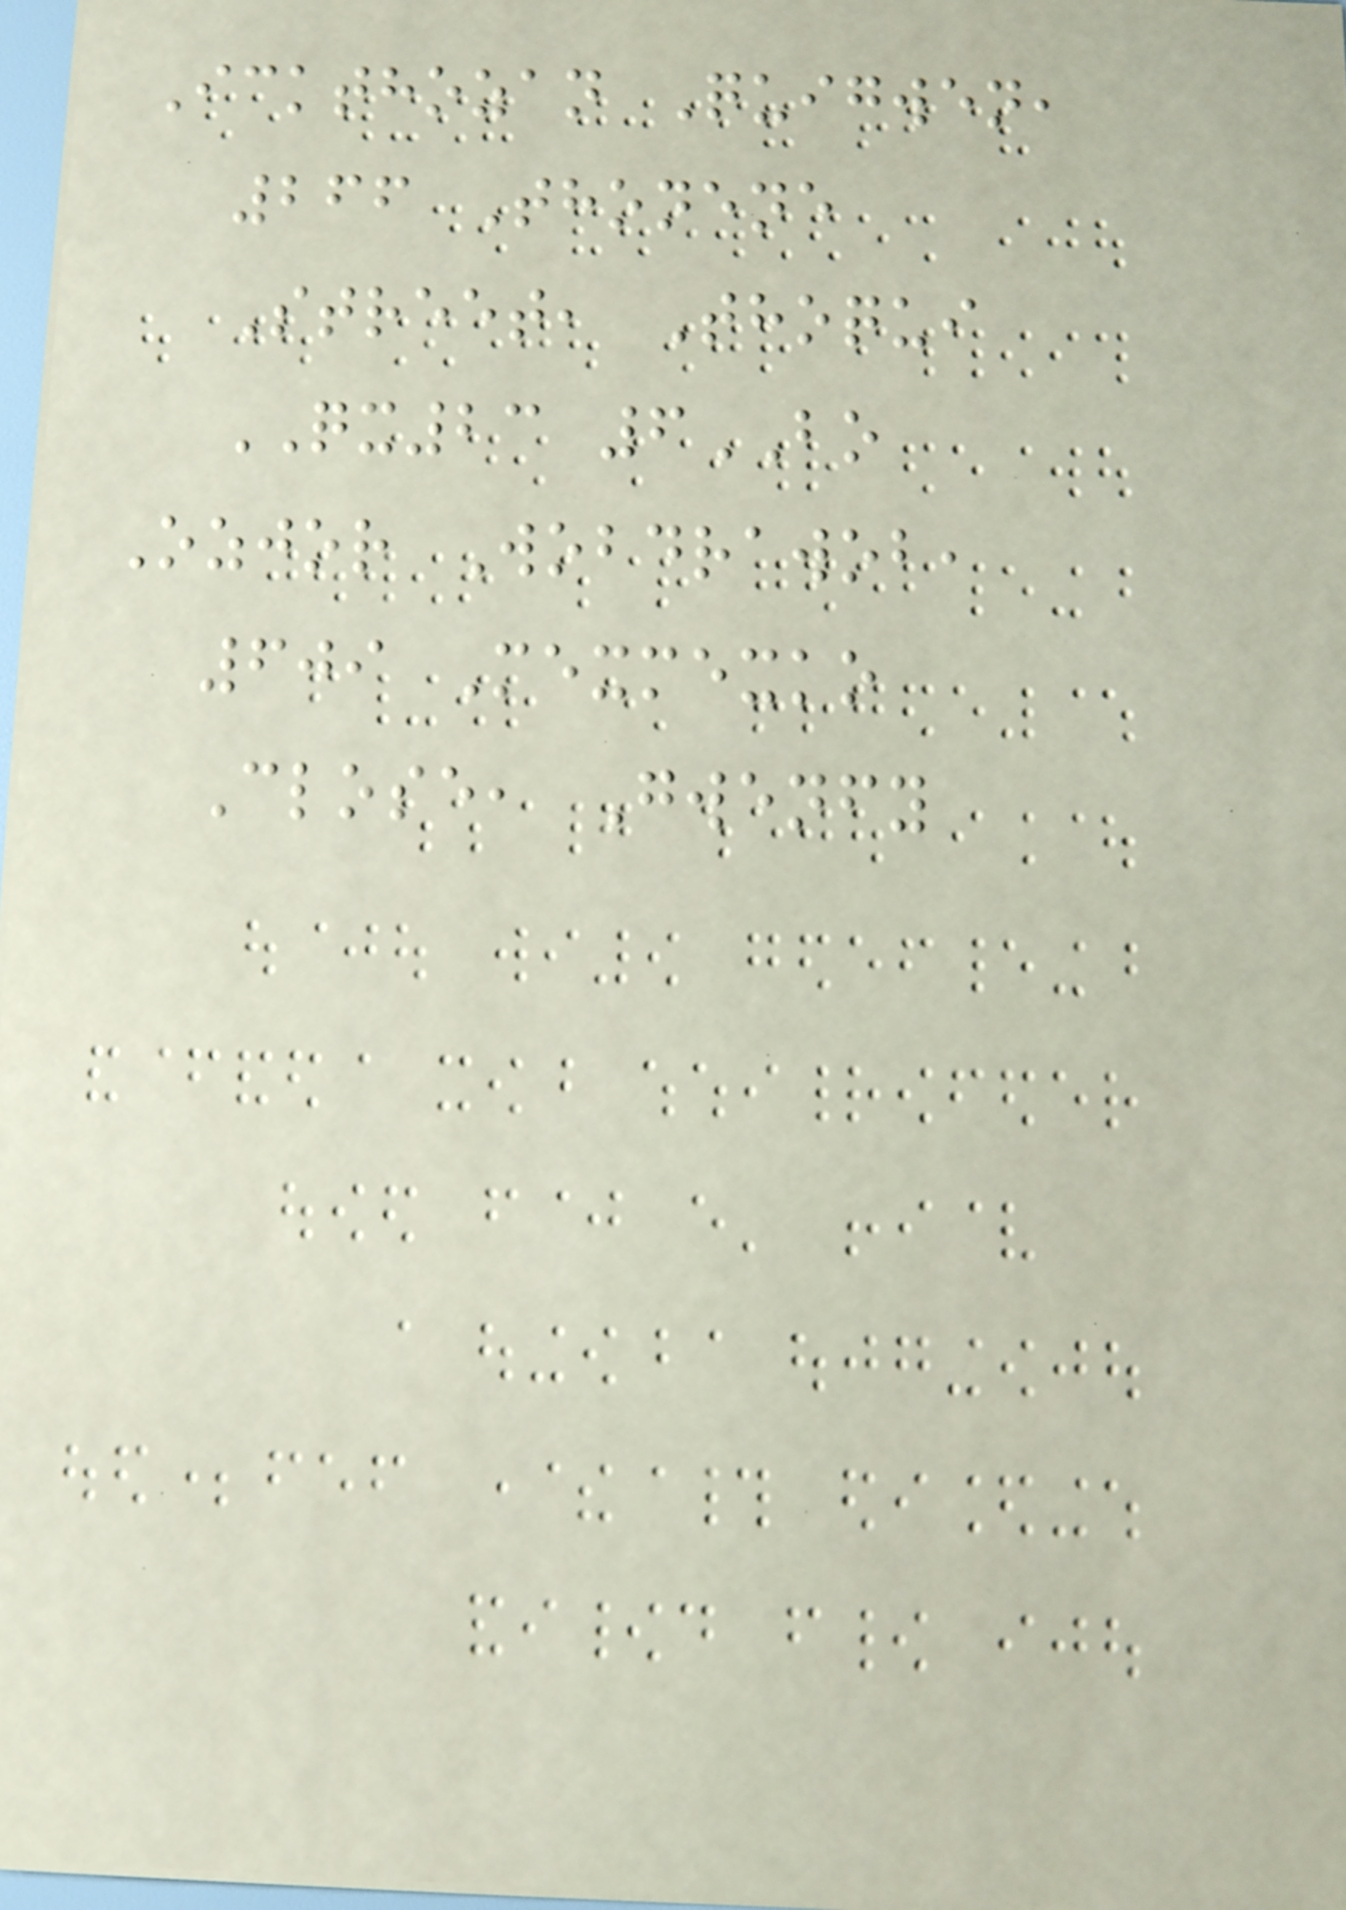Ickthozan Quigwen,
266 Thonene
Street, Thoqui
QX23 6BO
Ozjor Wobdrawob,
609 Mexmexko
Close, Gwenfy
